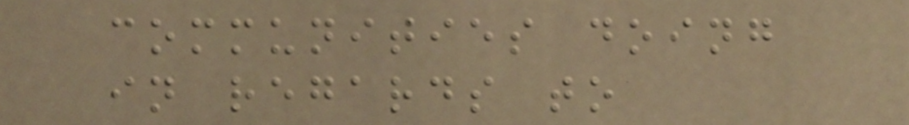communities doing
in regards to
